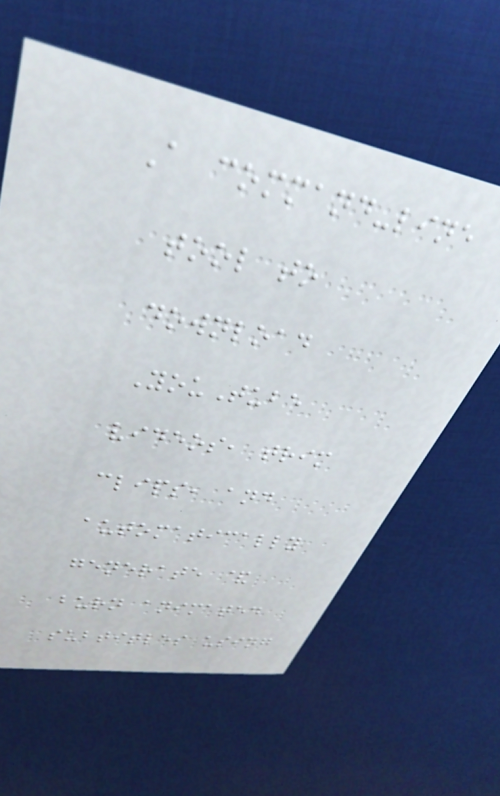A command-line
tool to
download
YouTube
videos, trim
clips, and
automatically
generate &
burn animated
subtitles using
